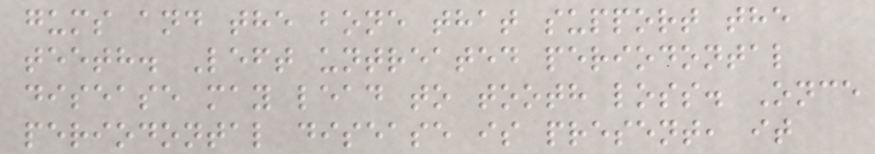gums and the bone that support the
teeth. Left untreated periodontal
disease may lead to tooth loss. Once
periodontal disease is present, it
